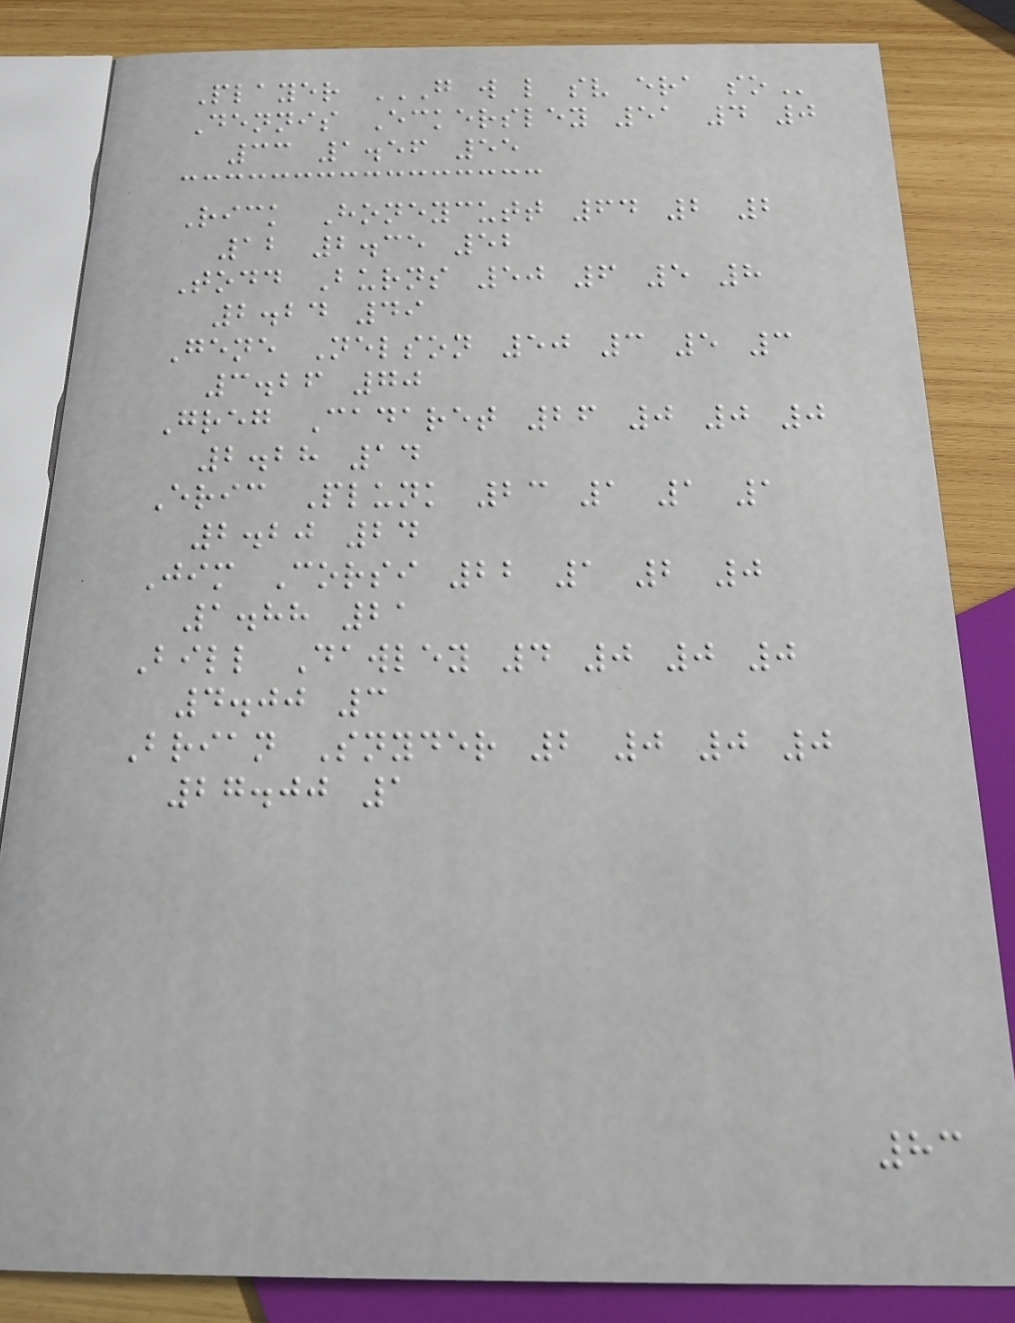Player G W L SV ERA SO
Dennis Eckersley 51 4 0
33 1.56 55
Rick Honeycutt 64 2 2
12 2.35 52
Todd Burns 50 6 5 8
2.24 49
Gene Nelson 50 3 5 3
3.26 70
Greg Cadaret 26 0 0 0
2.28 14
Eric Plunk 23 1 1 1
2.20 24
Jim Corsi 22 1 2 0
1.88 21
Bill Dawley 4 0 0 0
4.00 3
Brian Snyder 2 0 0 0
27.00 1
83
